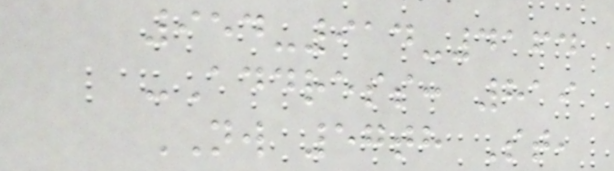954-914-4164
-Address: 819
NW 57th St,
